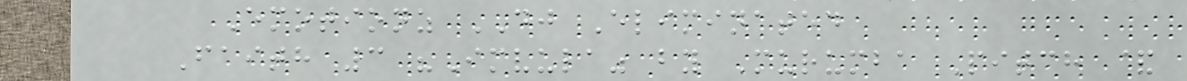Emotionz DJ Eliminated
Faith 3 "Imvula" by Murumba Pitch &
